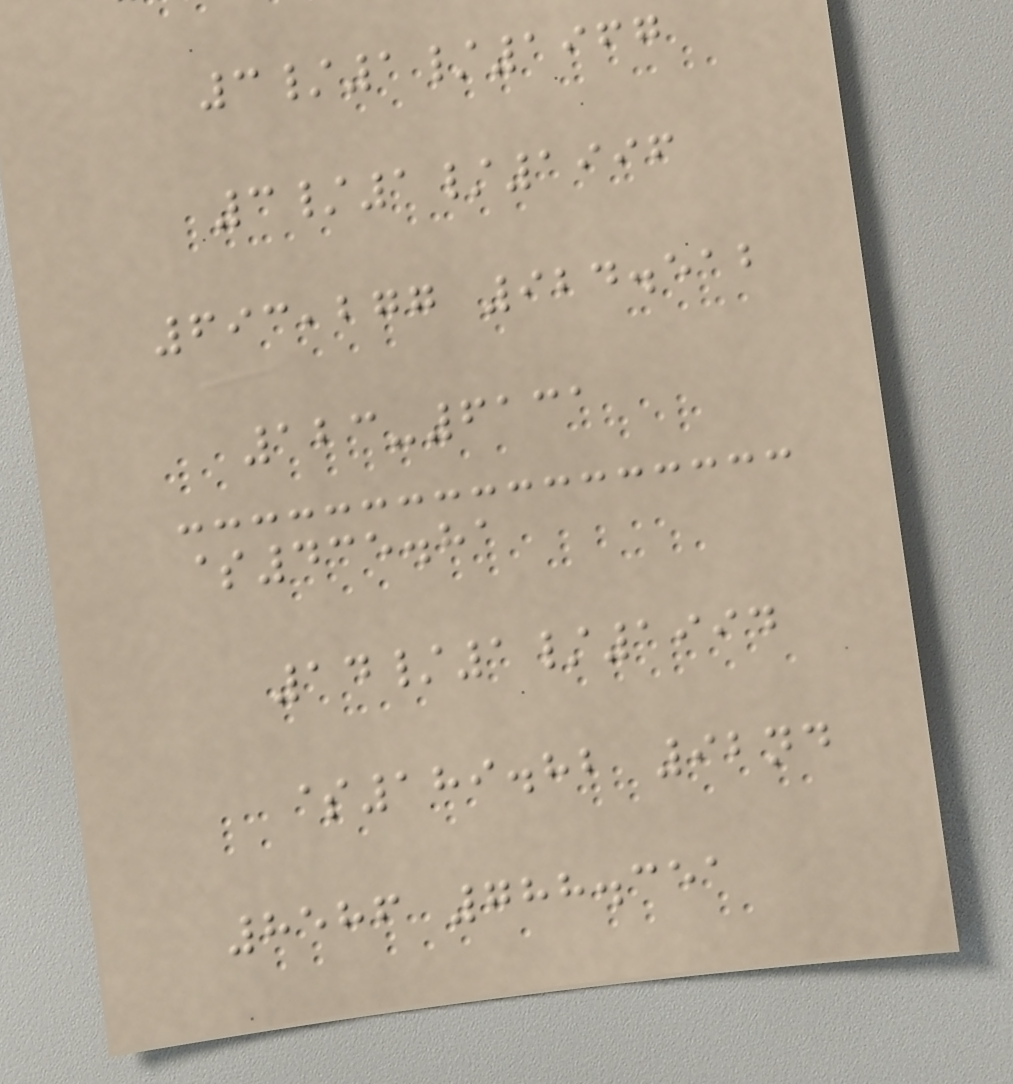3/1/1967
3/1/1996
693,277 924.512
123-6131
$435.81
14/1/1994
$189.82 92nd
8586 788.351
